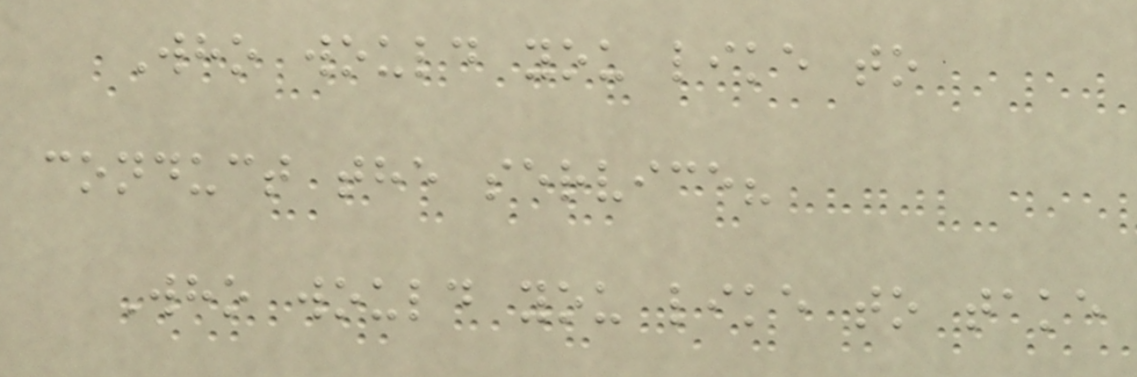Who would you like to
conduct the service?
Who would you like to take
